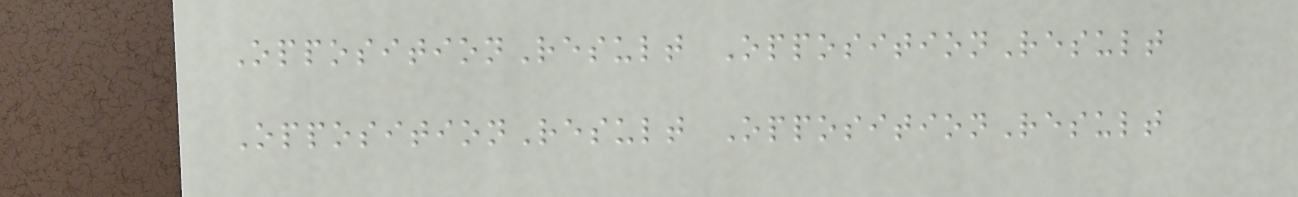OppositionResult OppositionResult
OppositionResult OppositionResult
